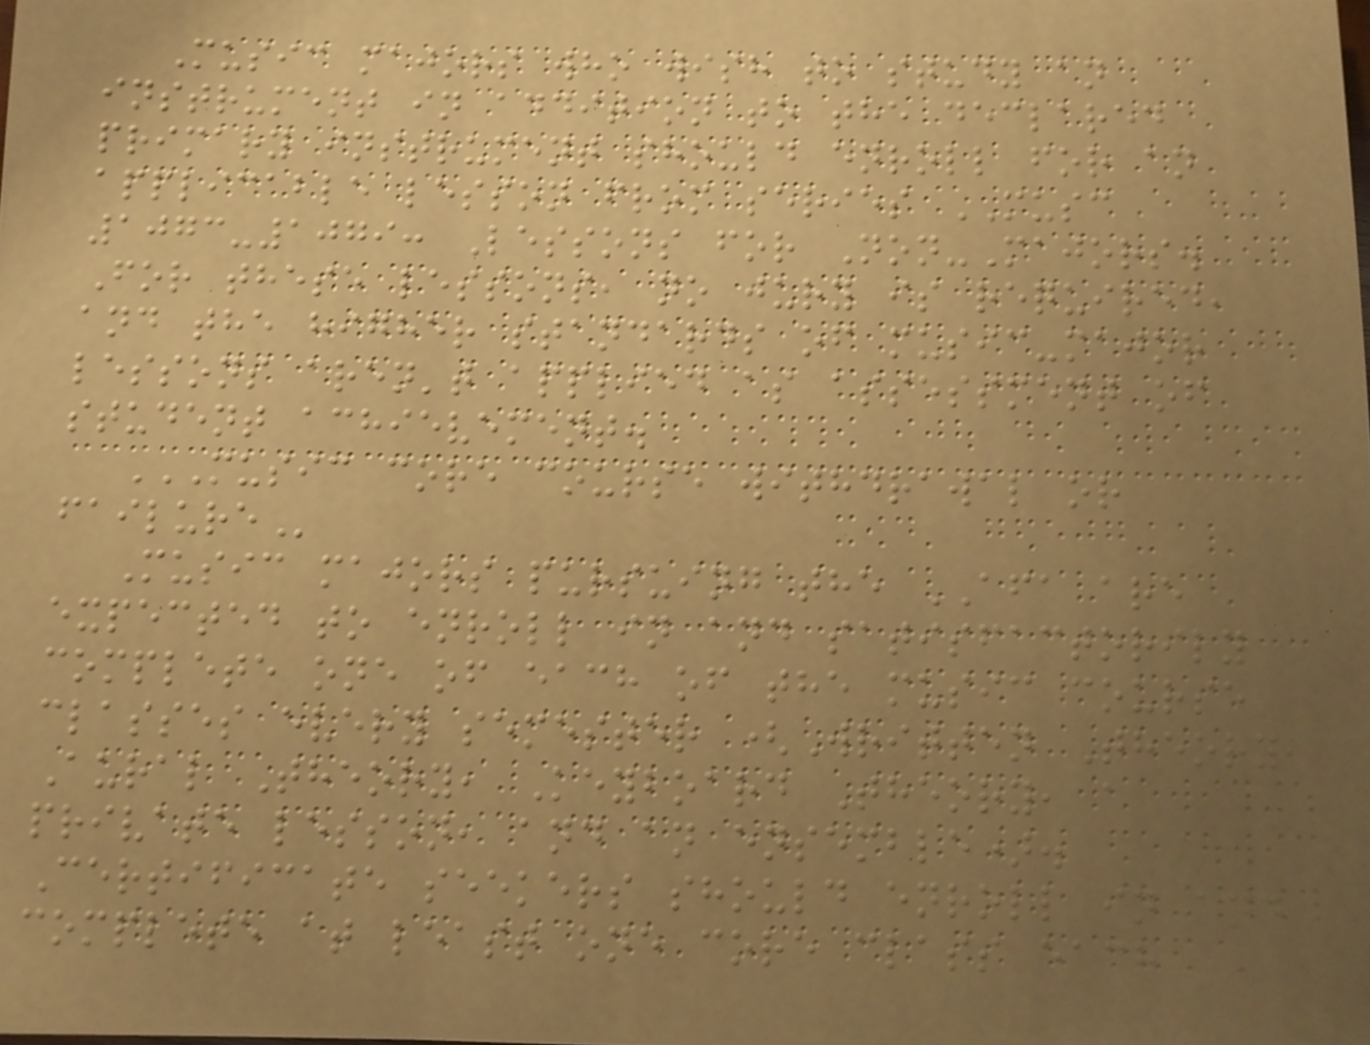Music majors who wish to study an
instrument in addition to the declared
primary instrument should enroll for an
applicable lesson from series MUSC
1073-1079: Lessons for Non-Majors.
For these lessons, no jury is required,
and the higher standards of music-major
lessons aren't applied as assessment of
student achievement.
MUSIC CORE COURSE WITHDRAWAL OR
FAILURE
Music majors pursuing the AFA are
expected to enroll in and satisfactorily
complete one of each of the music course
classes every semester (Written Theory,
Aural Theory, Keyboard Theory, a
private lesson, and an ensemble).
Certificate seekers should enroll in and
complete at least one core class each
